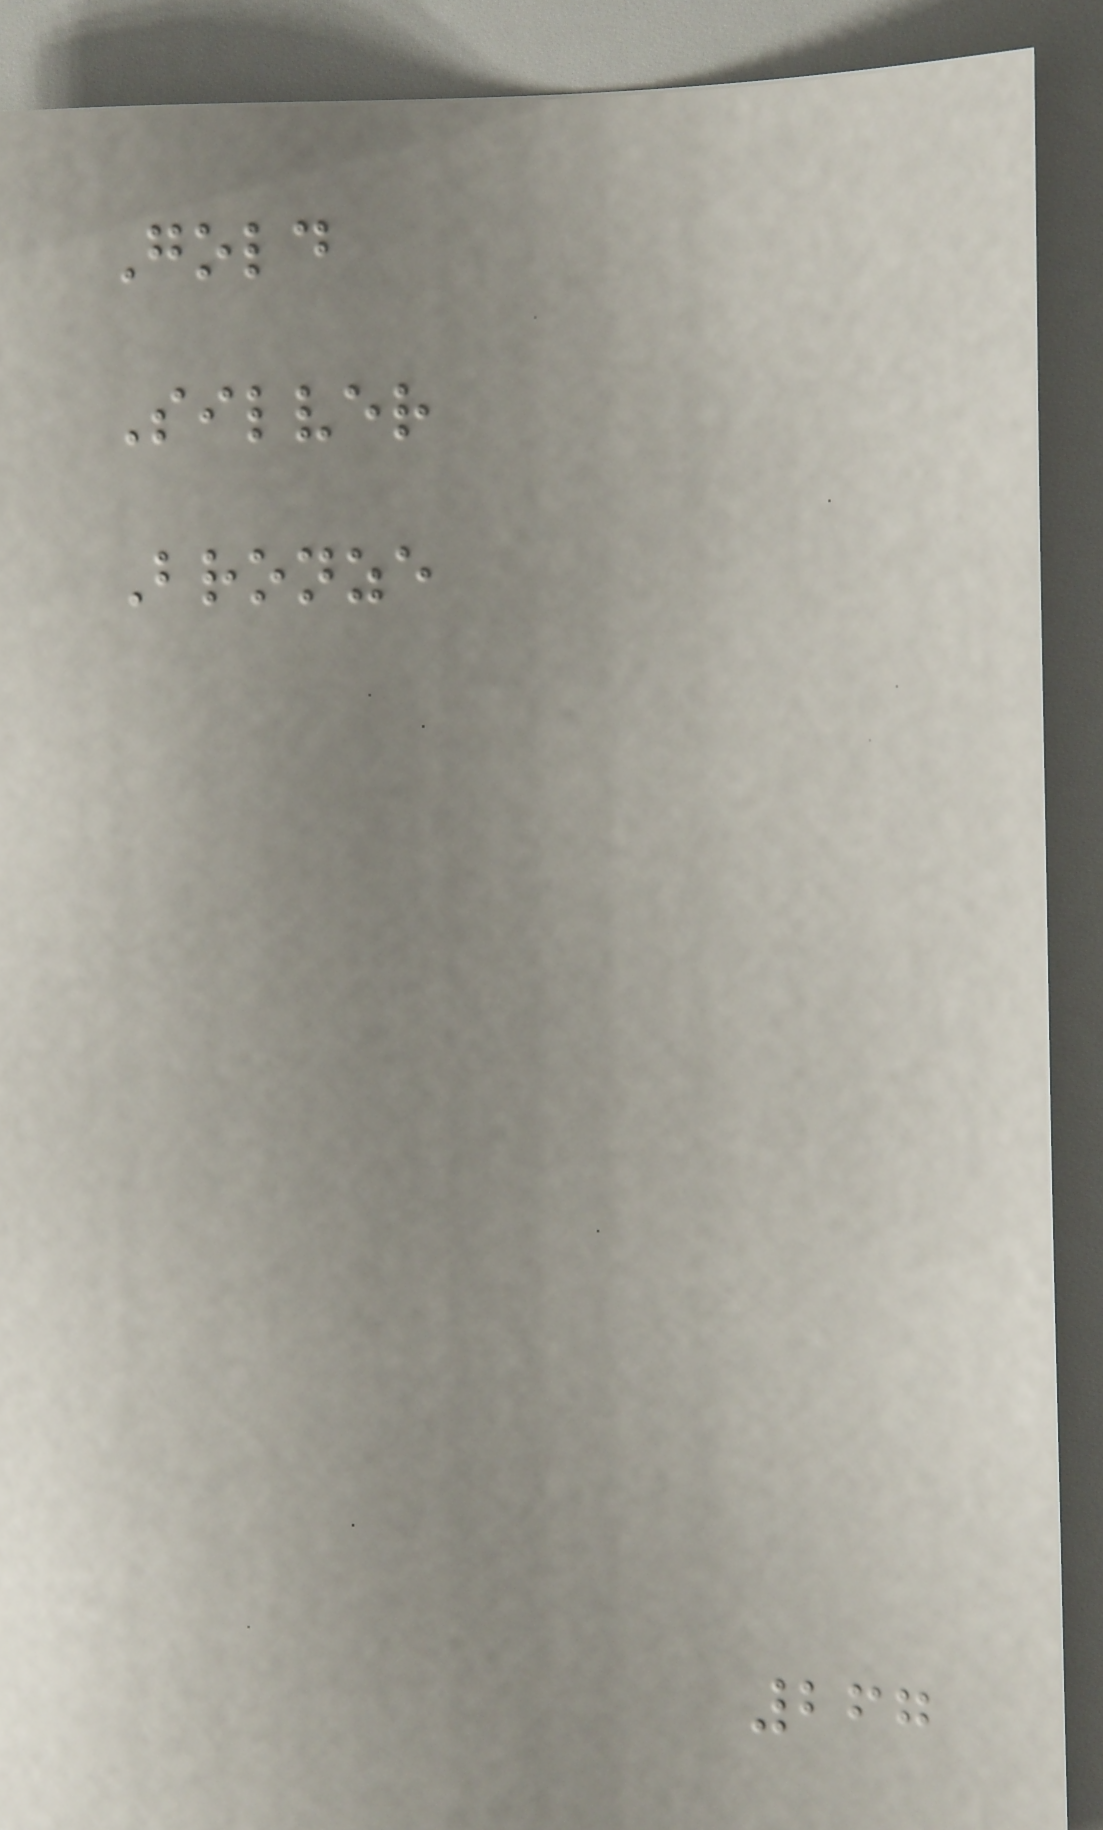Gold
Silver
Bronze
267
